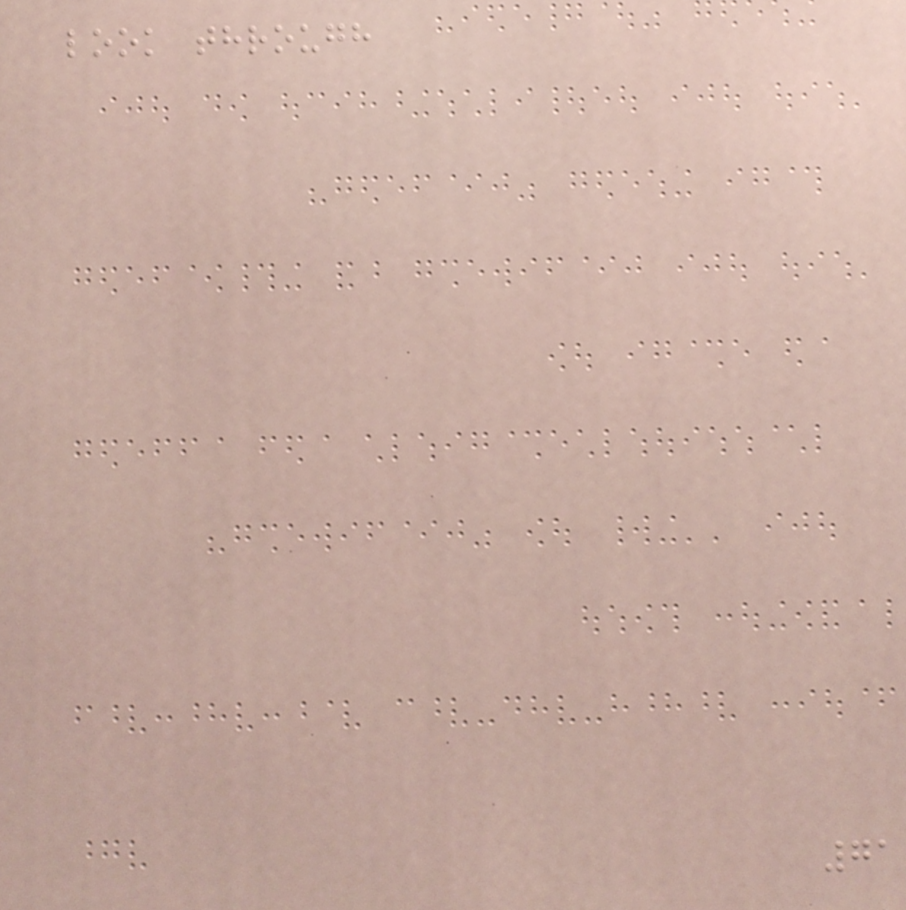look through
71
